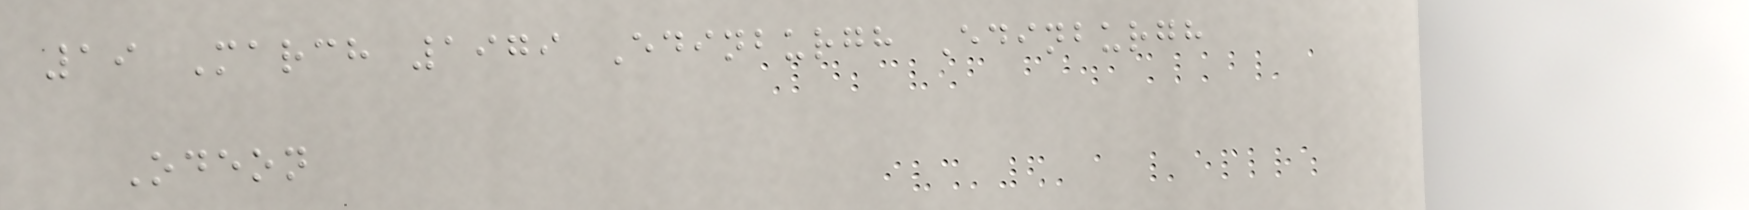19 March 1979 Edinburgh Edinburgh
Odeon
